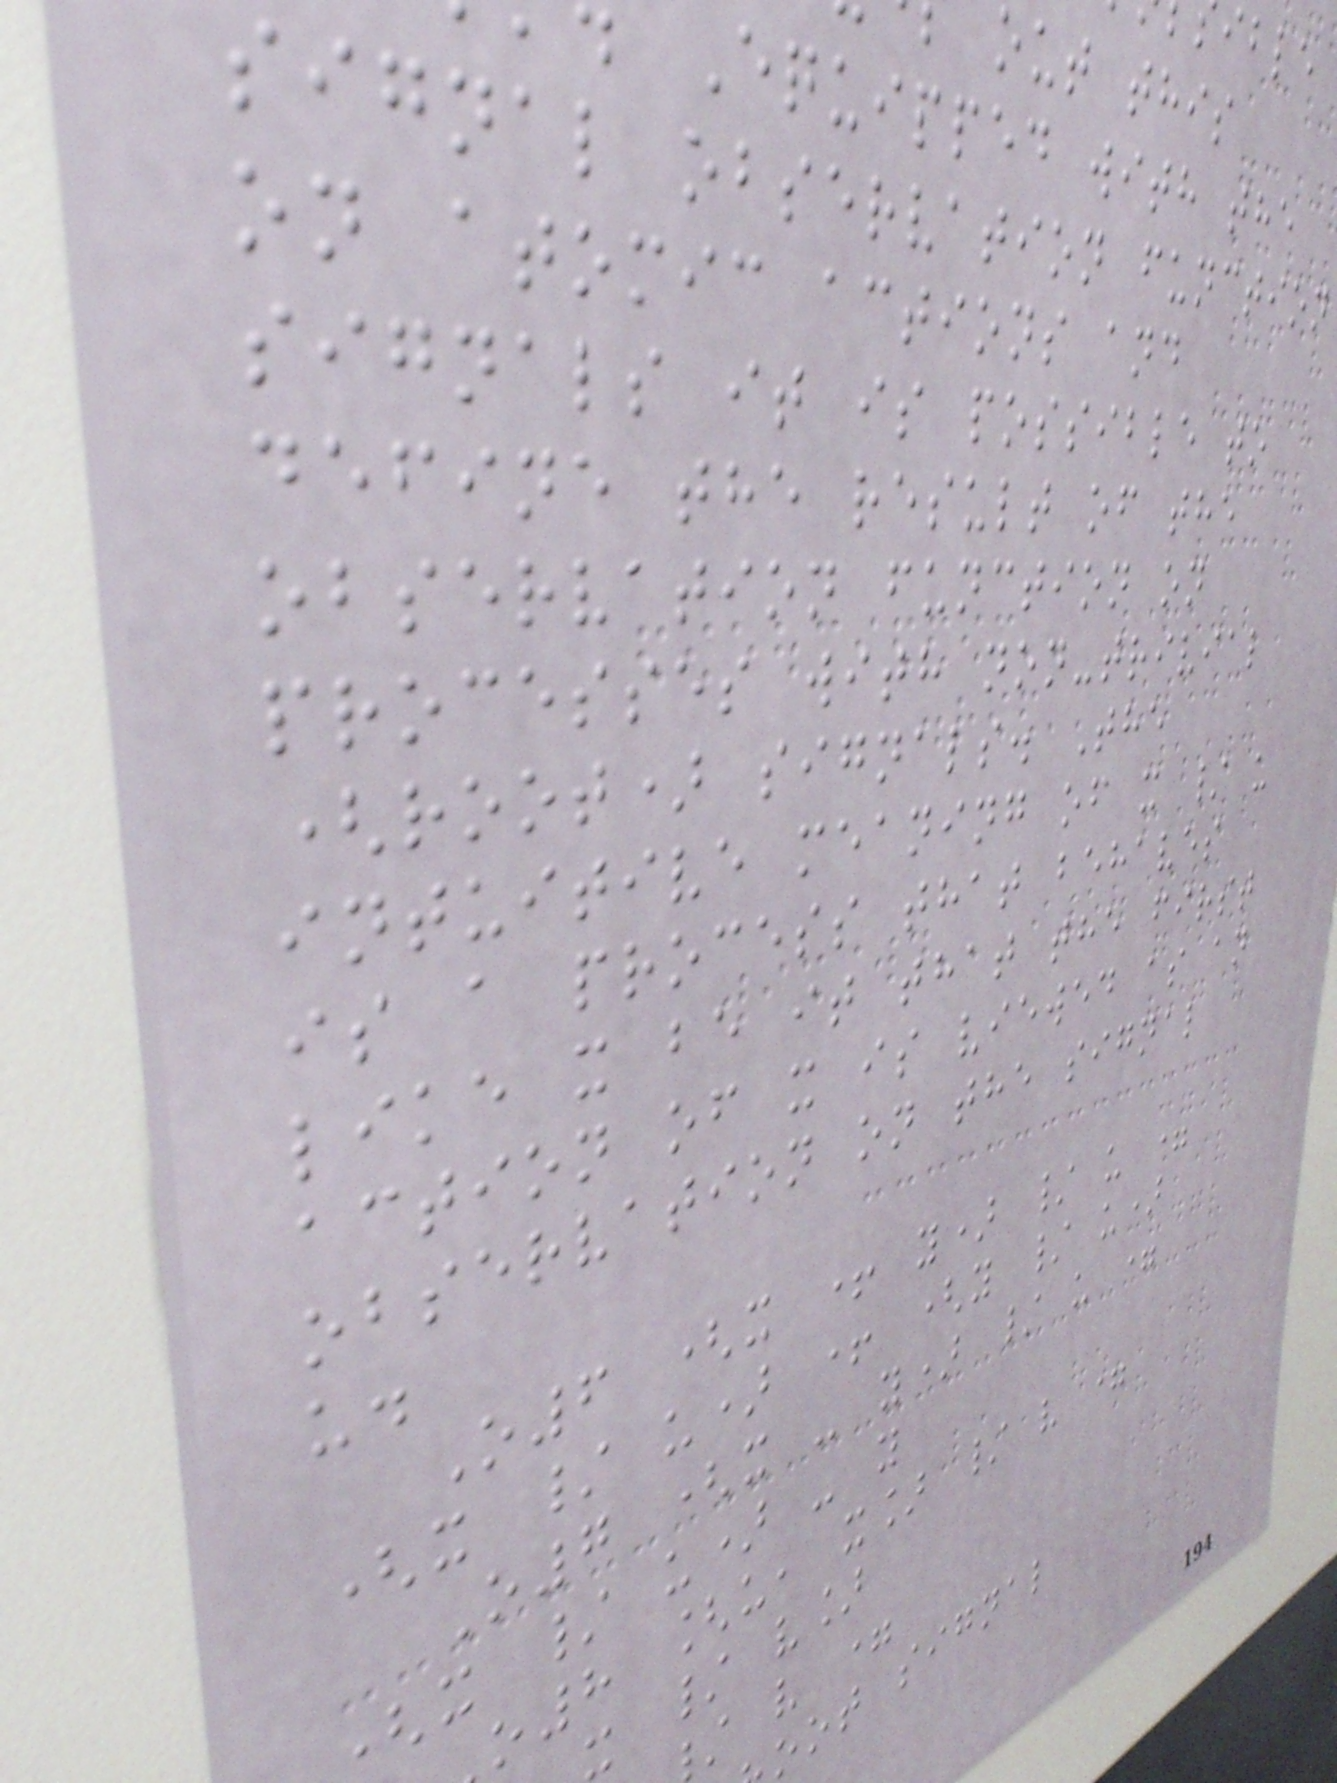out this
Equipped with the
signal observation function
on atomic actions and
signals it is possible to
define the result of the
observation function on
processes with non-trivial
(root) signals. The
intuitive meaning of x / u
is a process that behaves
like x be it that the first
action of x is viewed as an
observation on the signal
u.
O6 (x + y) / u =
(x / u) + (y / u)
O7 (x - y) / u =
x / u) - y
o8 [u, x] / v =
x / v]
v =
oot signal
